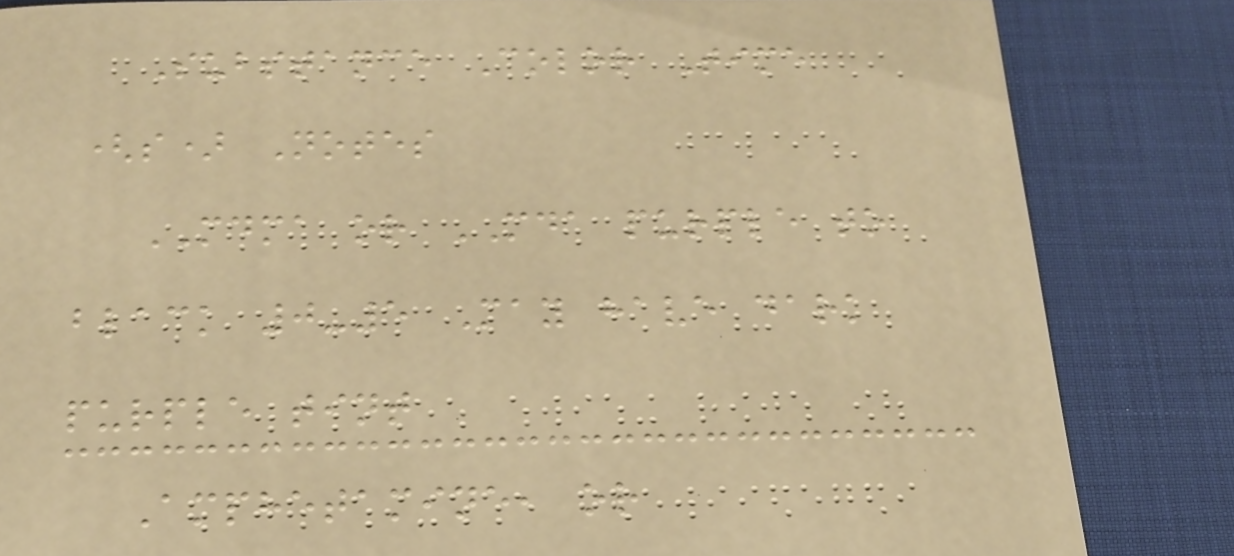Substance Color Time
(s) Notes
MDMA or MDA purple to
black 0-5 May have dark
purple tint
Amphetamine, or
